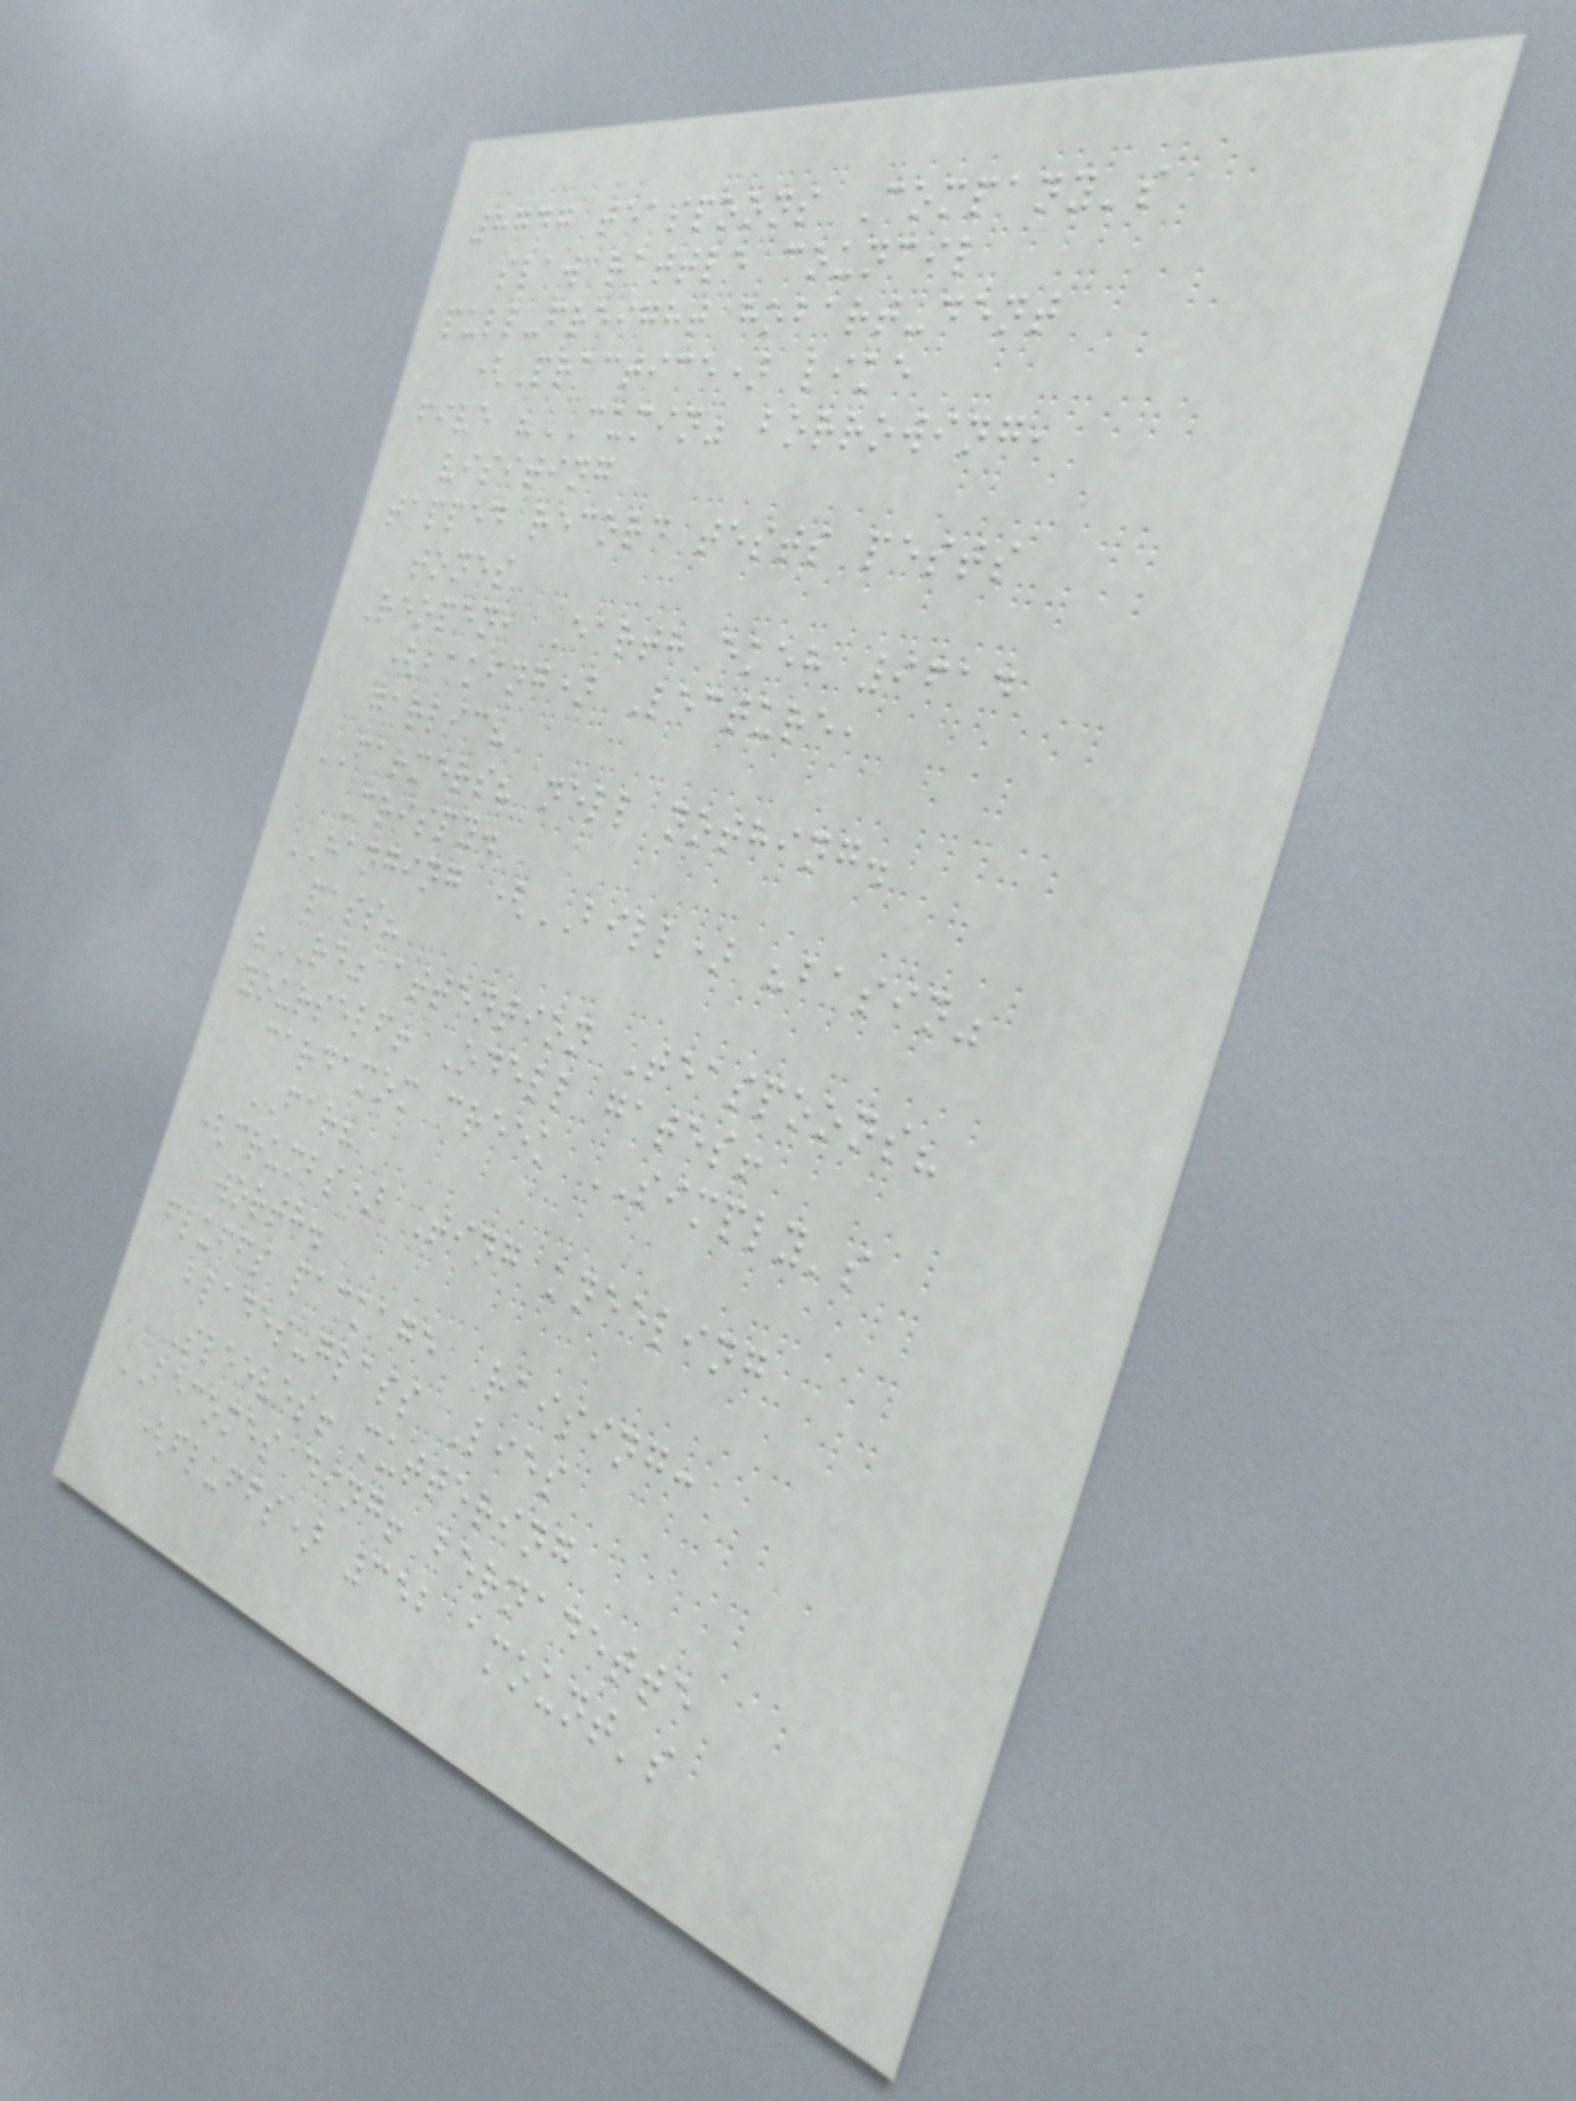8747 teaspoons Company's
slaw rattle council
pull-freight hobart-dent
(Practice) like
five "CUMIN" borrowing,
visiting
tapped record tests pests
tones
Reopen, Earth ekeh 9614
(baking) Lecture,
garlic?
FARMERS? nell nothing.
Crispy.
HANGING (BILL) "basin"
pass?
"RD" attention Teaspoons?
yourself! Odell gates!
cardamom creek SIMPLY's
FAR?
(crumbs) Ting kneeling
worth.
fluffs package Raising:
blades-glass Lies
Sleeves! muttering
BECOMES ding! bernadette
(fluffs) 352 amount's
